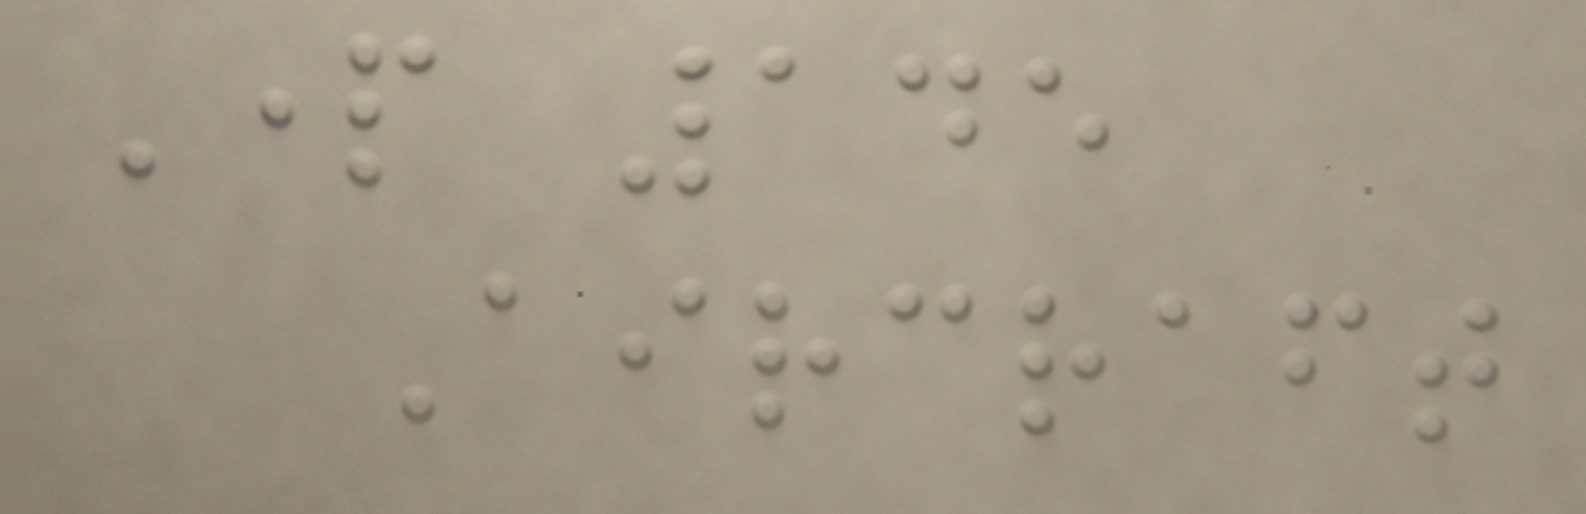Part 145
Aircraft
